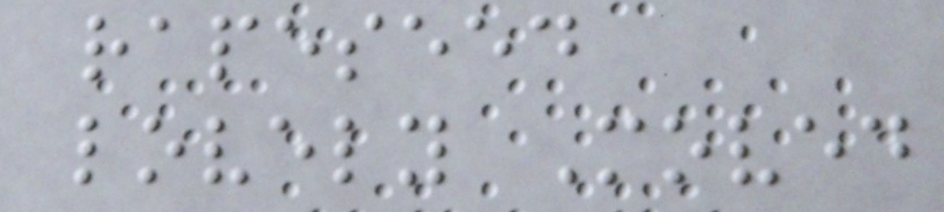rapeseed
lovely Moved
